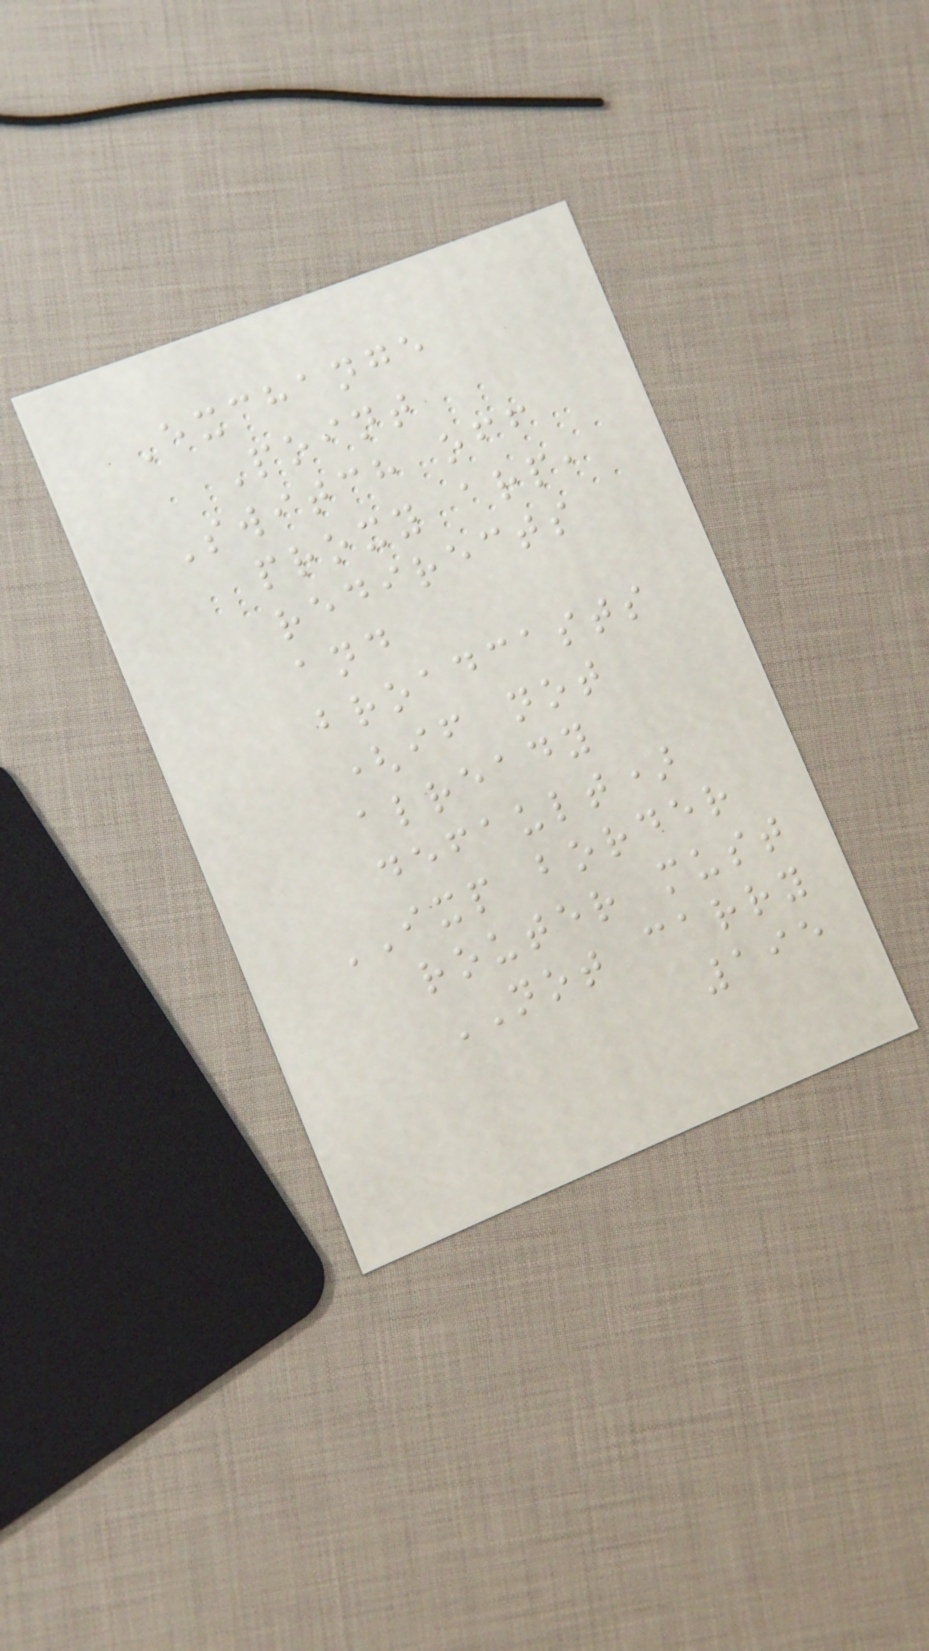Exchange
Point
Switch off
proxy arp,
redirects
and
broadcasts
(if not
already
default)
IXP border
router must
NOT carry
195
